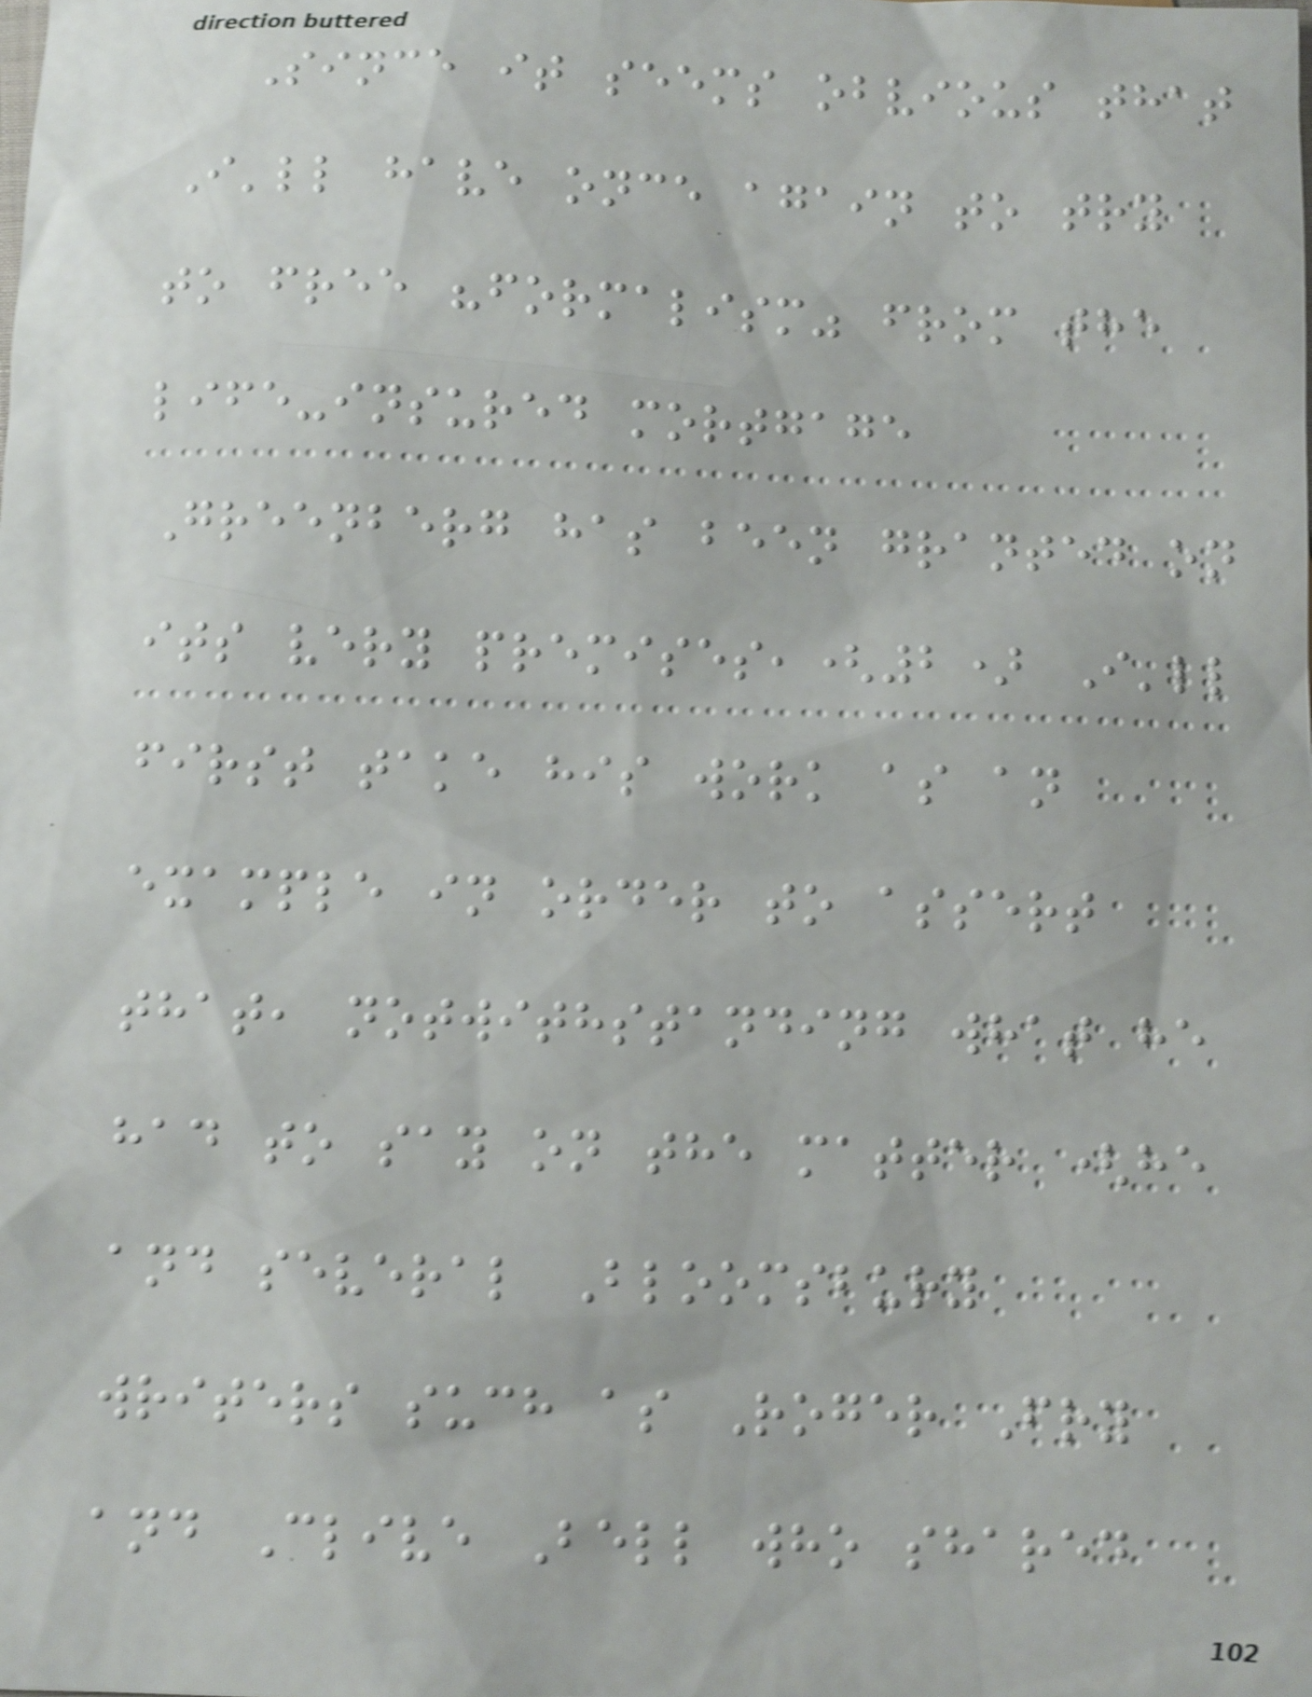Since it seems obvious that
I'll have once again to try
to free "formalism" from the
life-insured mortgage
Greenberg has been granted on
its very premises,(2) I'll
first take his work as an
example in order to assert
that, notwithstanding what he
had to say on the matter (he
and several Bloomsbury
writers such as Roger Fry
and Clive Bell who shared
